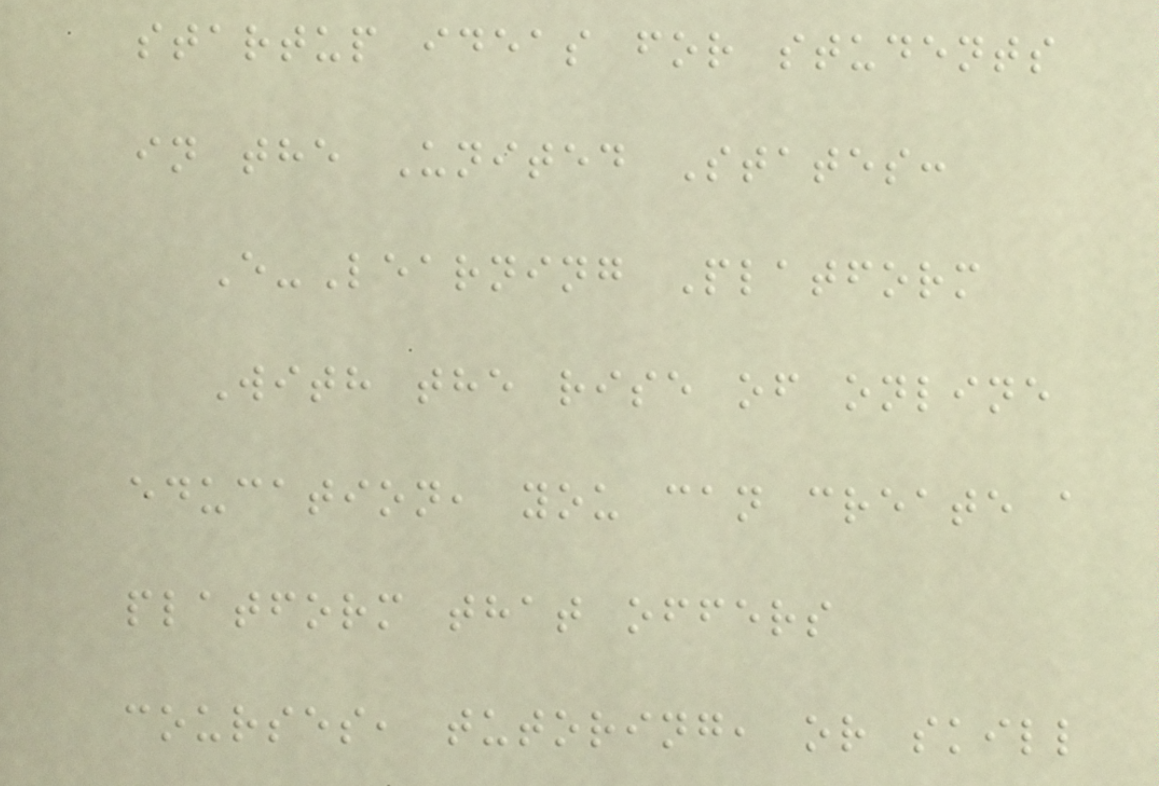startup ideas for students
in the United States:
E-Learning Platform
With the rise of online
education, you can create a
platform that offers
courses, tutoring, or skill
